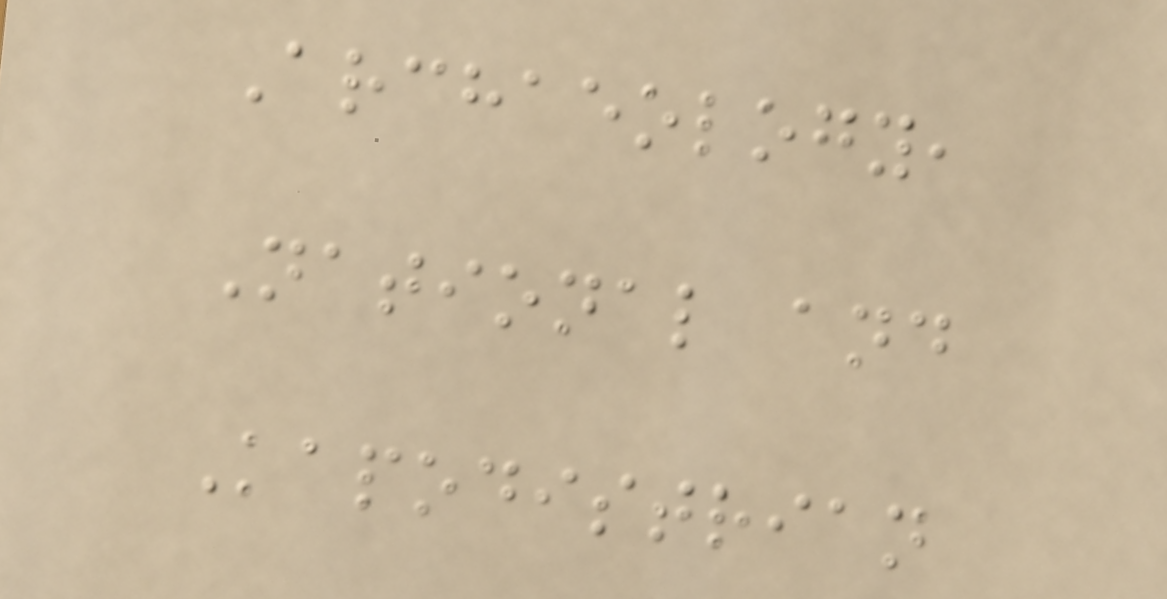Archaeology,
National and
Kapodistrian
